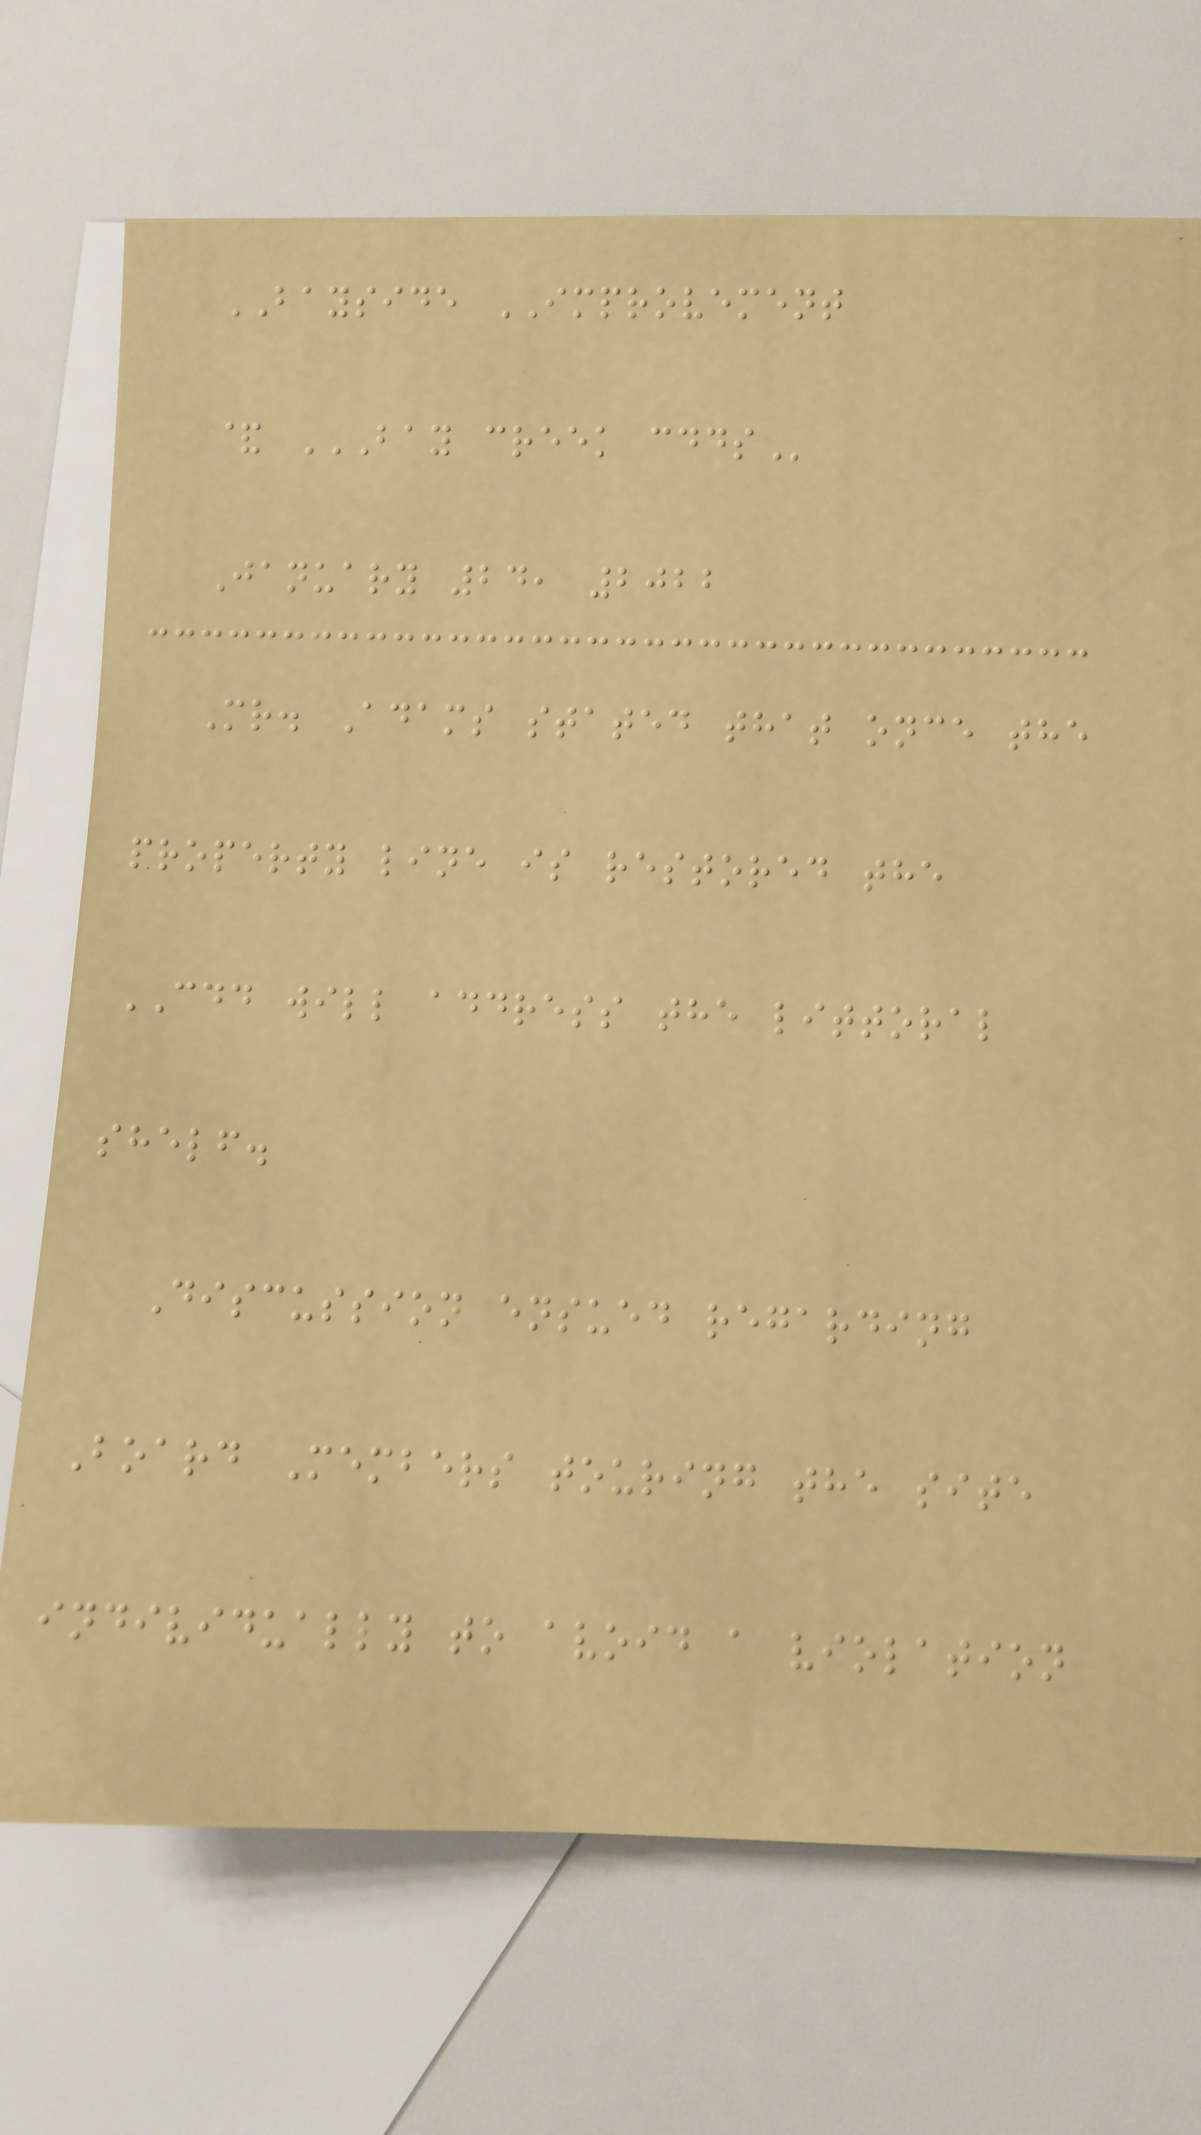BAYSIDE IMPROVEMENT
& BAY CREEK CDDS
January 24, 2022
Mr. Adams stated that once the
property line is restored the
CDD will address the littoral
shelf.
Discussion ensued regarding
Board Members touring the site
individually to avoid a violation
